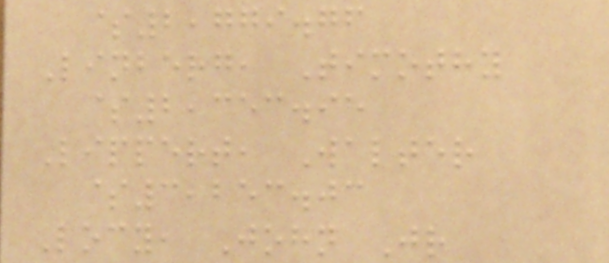$2,779.76
Linberg, Timothy
$2,353.95
Lippert, Walter
$3,253.03
Locy, John Jr
